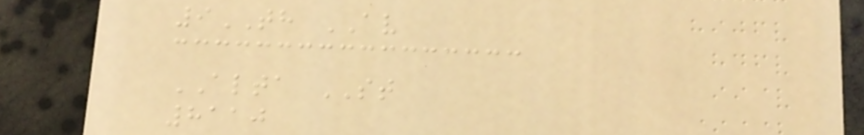9TH AV
ALTA ST
8110
